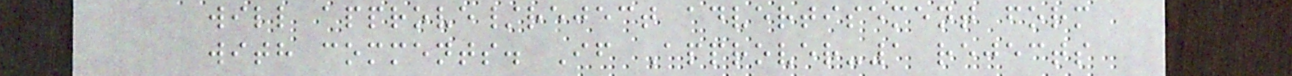will approve/reject advertisement form
with comments. If Approver-1 rejects
